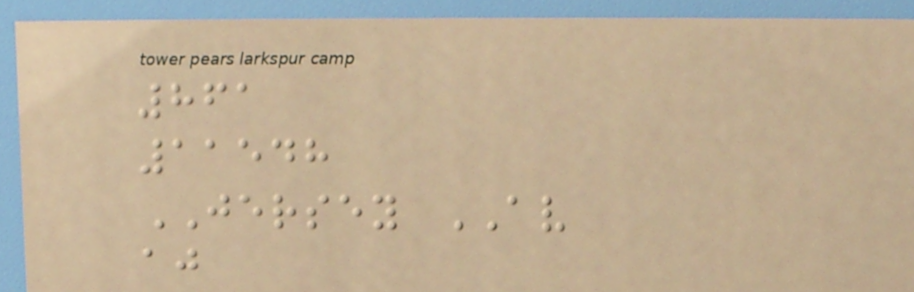861
11548
JERSEY AV
aj
